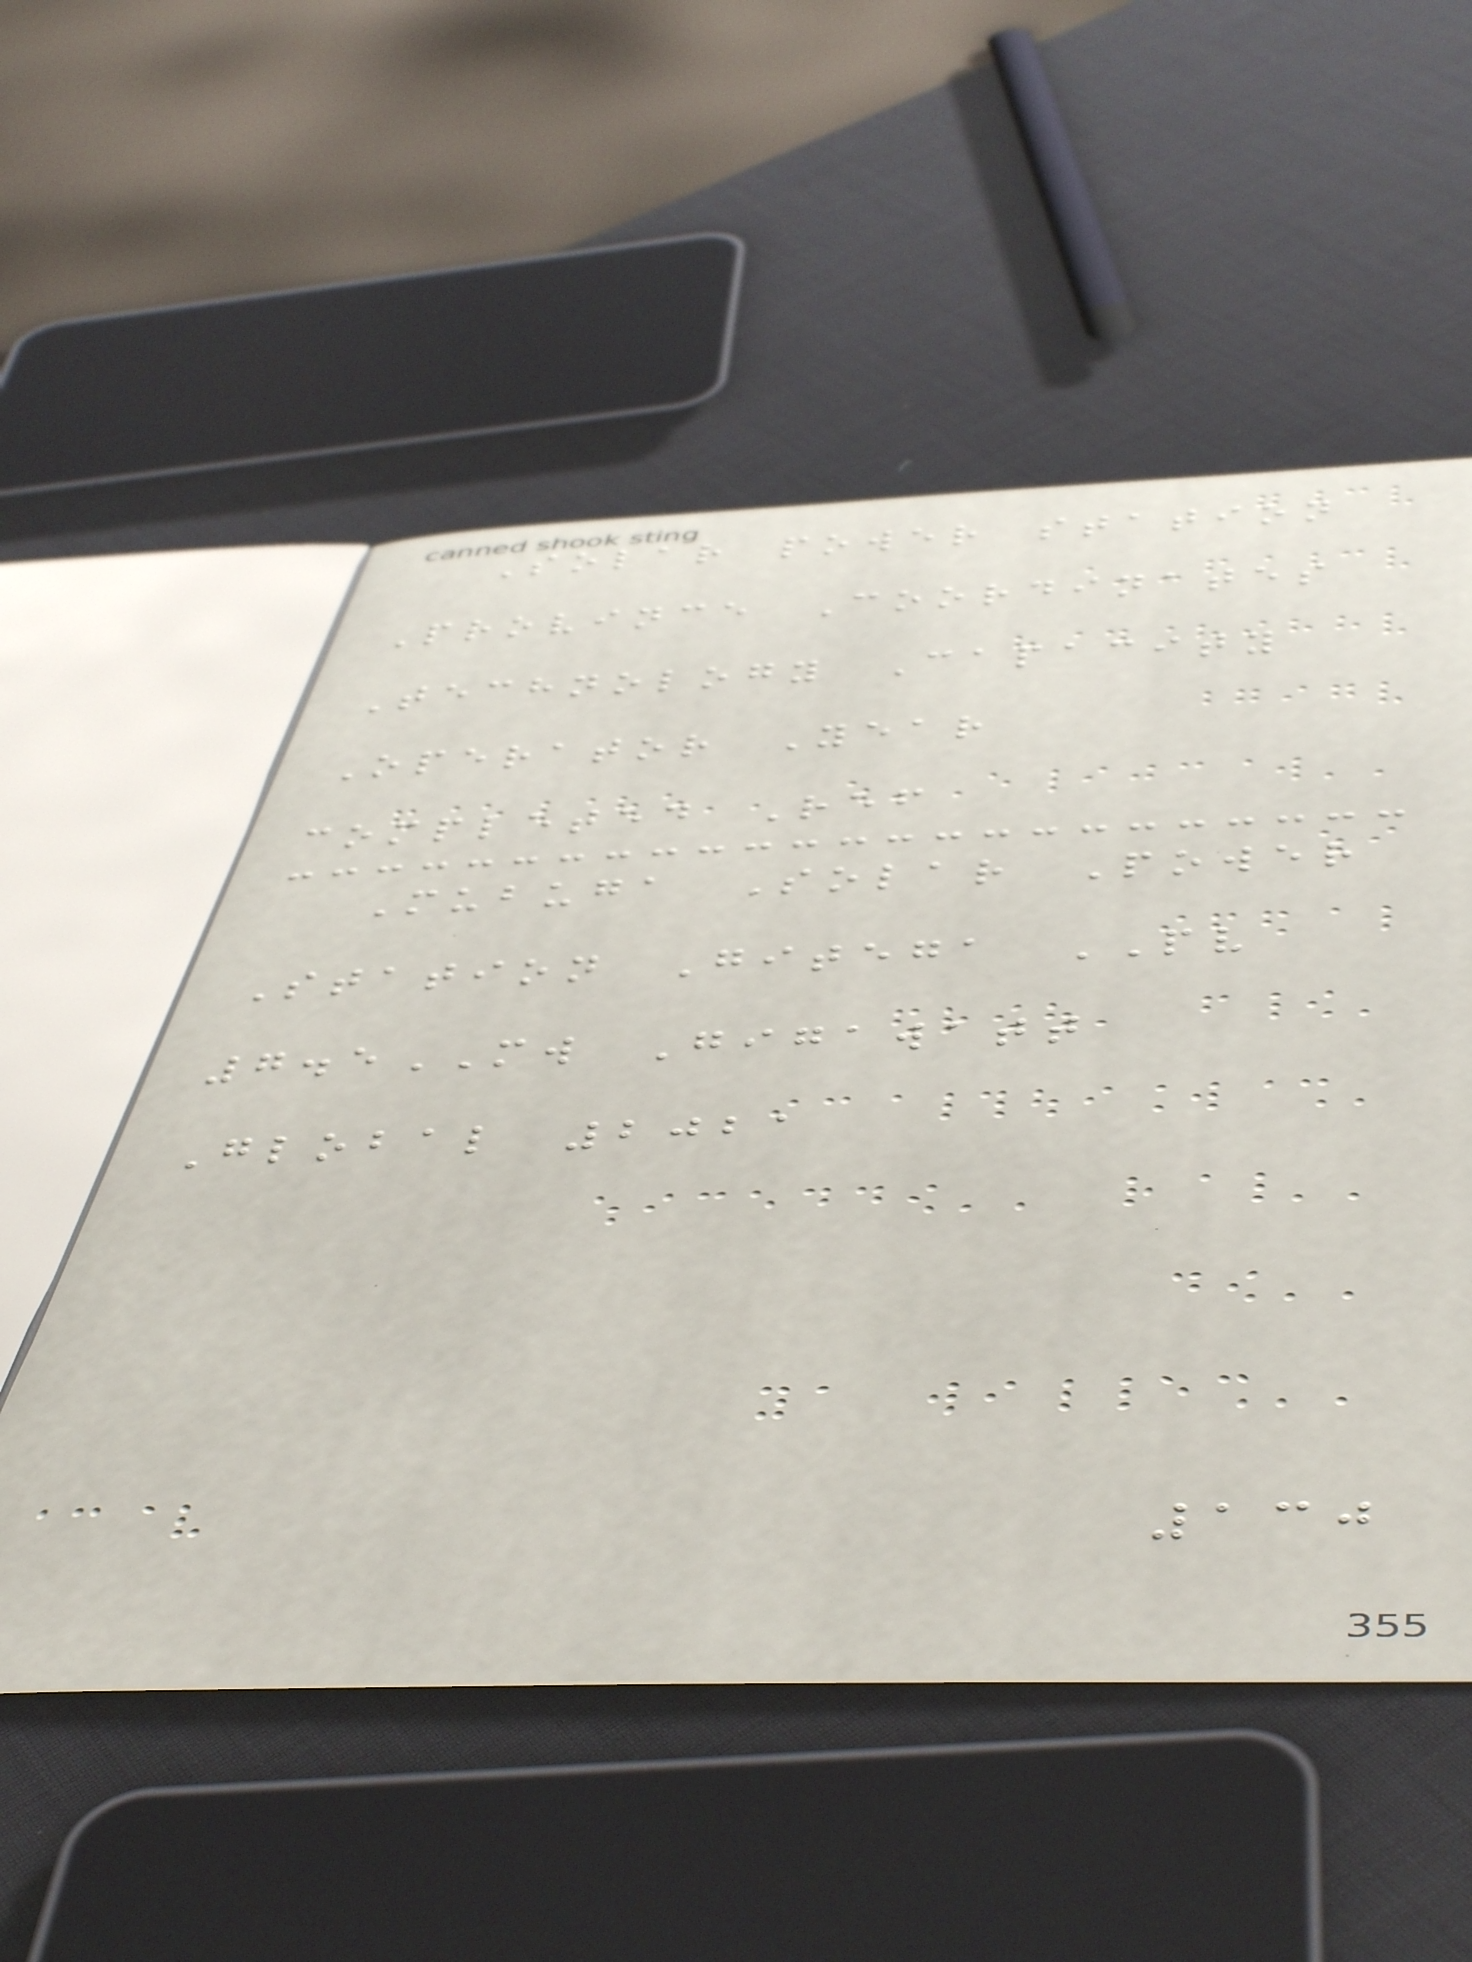Solar power station
Province Coordinates
Technology Capacity
Operator Year
completed Ref
Mubuga Solar Power
Station Gitega PV
7.5MW Gigawatt
Global 2021
130
